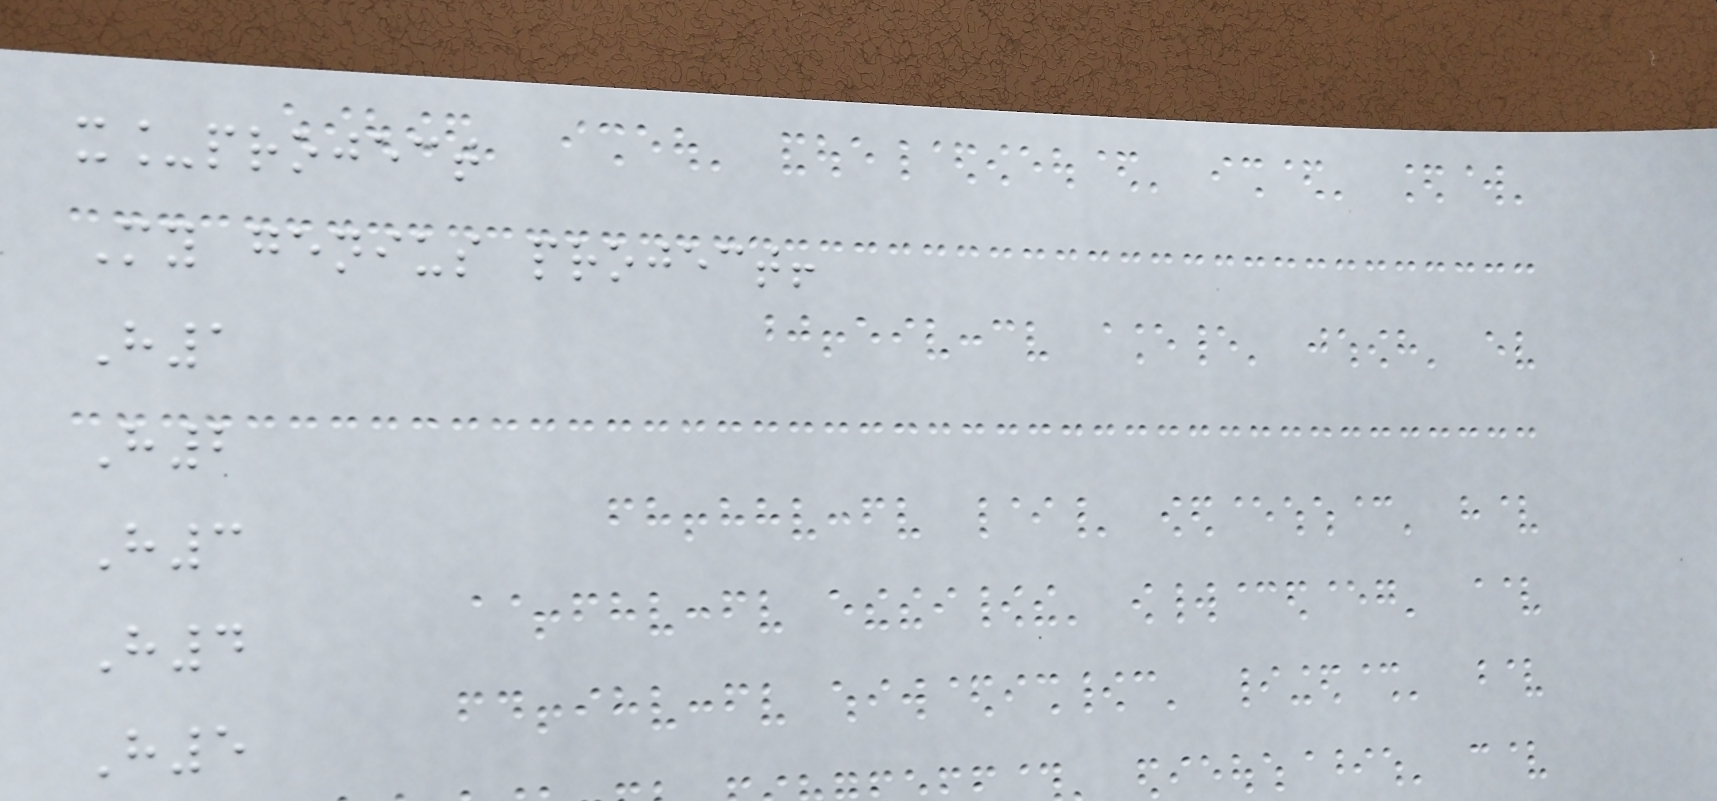x_project
My genius project!
H1
H2
H3
H4
H5
